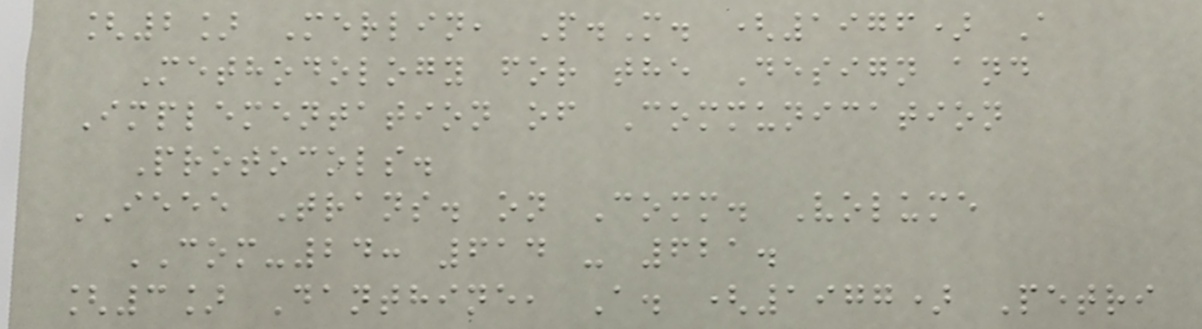[2] Merlin, P.M. (1976) A
Methodology for the Design and
Implementation of Communication
Protocols.
IEEE Trans. on Comm. Volume
COM-24: 614 - 621.
[3] Danthine, A. (1977) Petri
